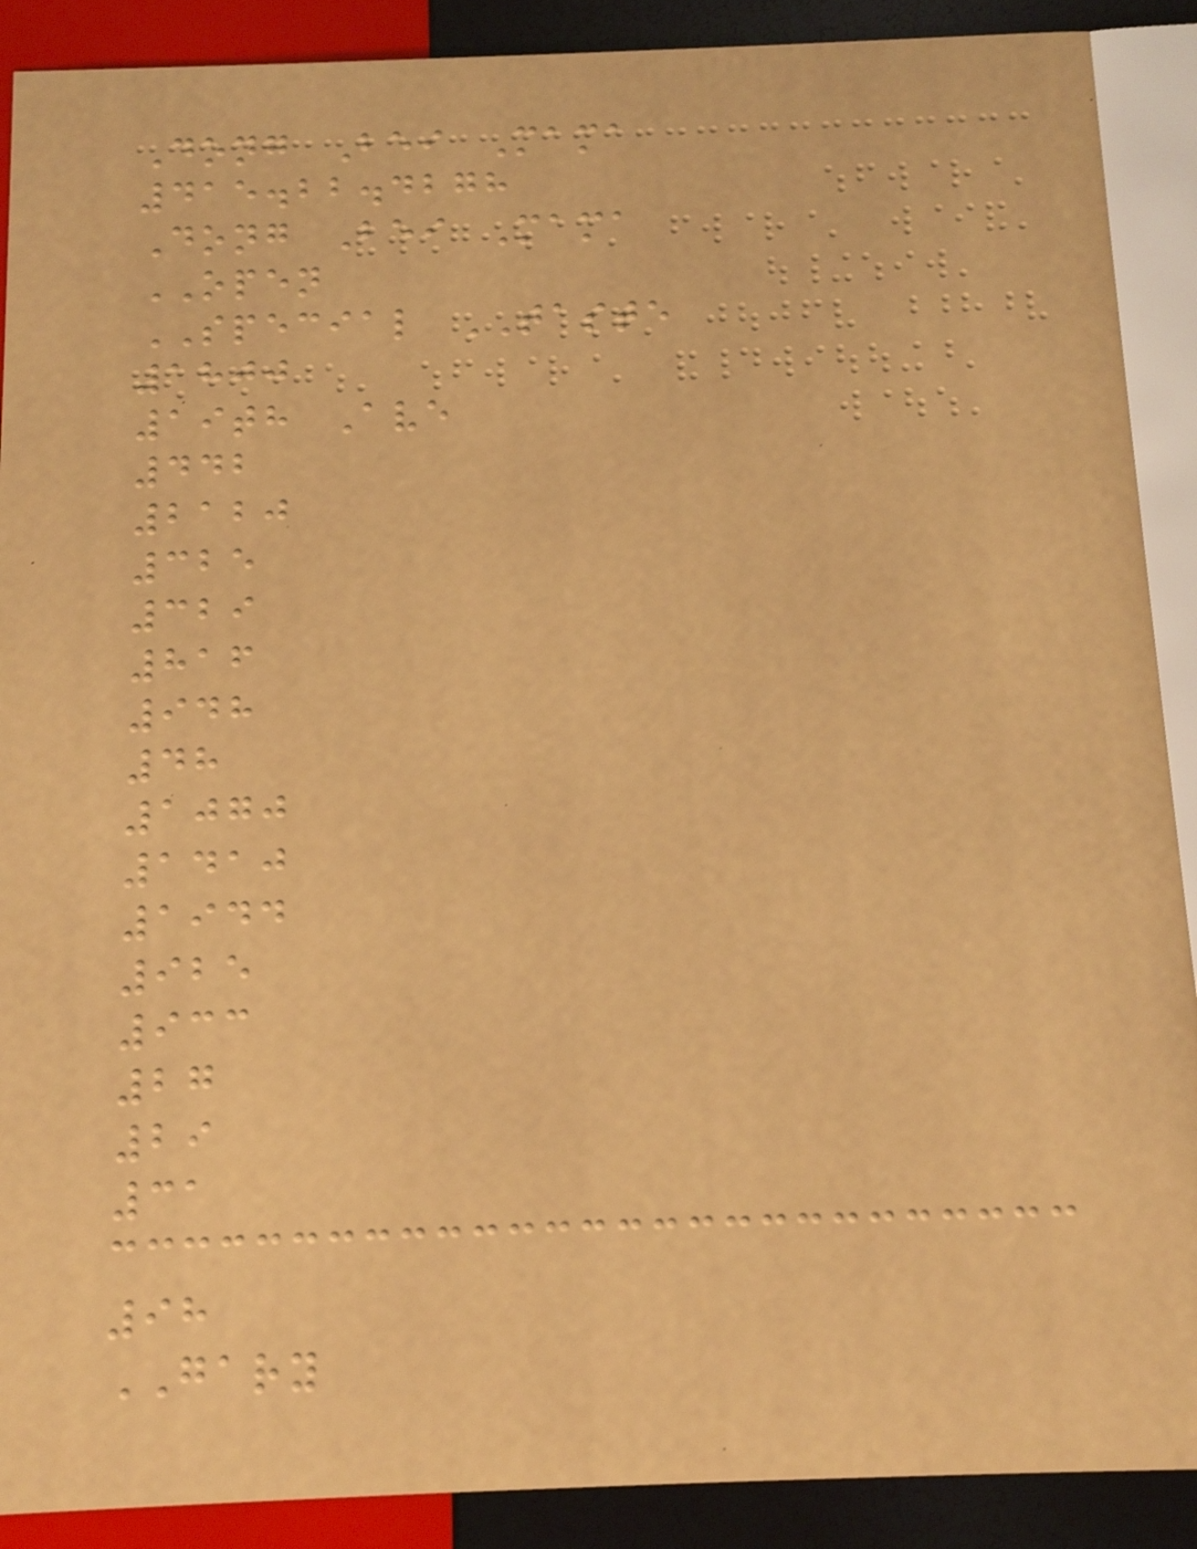Dong Bei Mama
415.22.4278
Dong Bei Mama
OPEN
SPECIAL TASTE
1800
19th Ave
442
2120
325
329
816
948
48
1070
1410
1944
925
933
27
29
31
98
GARY
